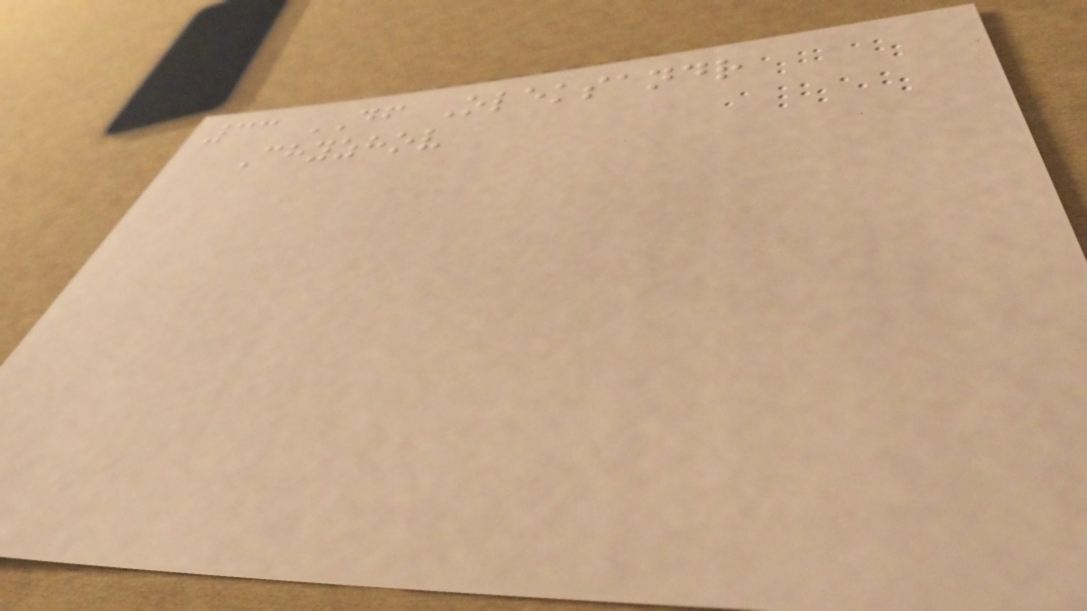33 DF Oleksandr
Chyzhov
